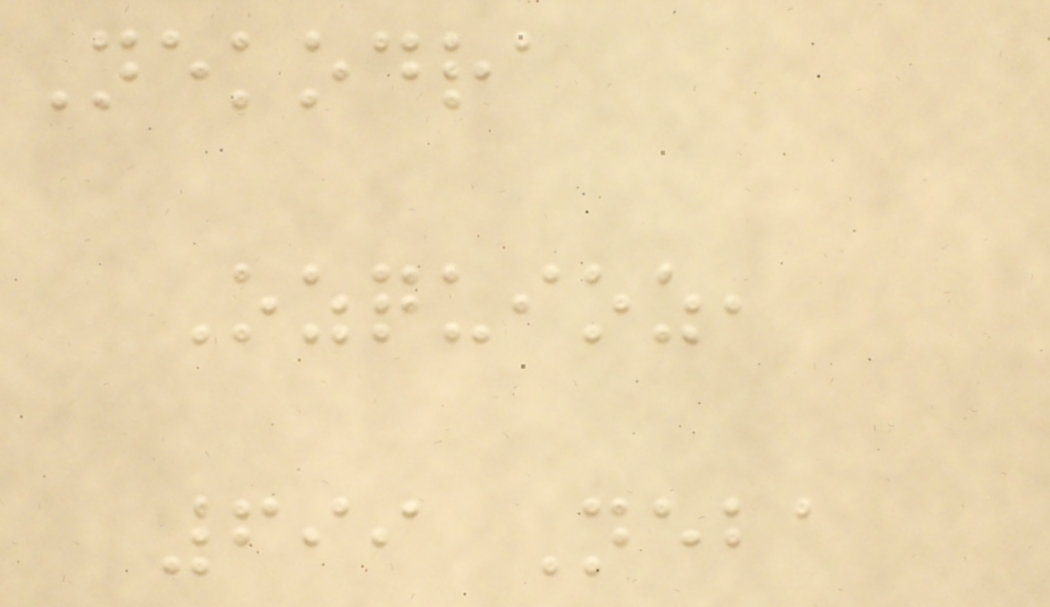Nekodra
Ozquioz,
699 Neba
